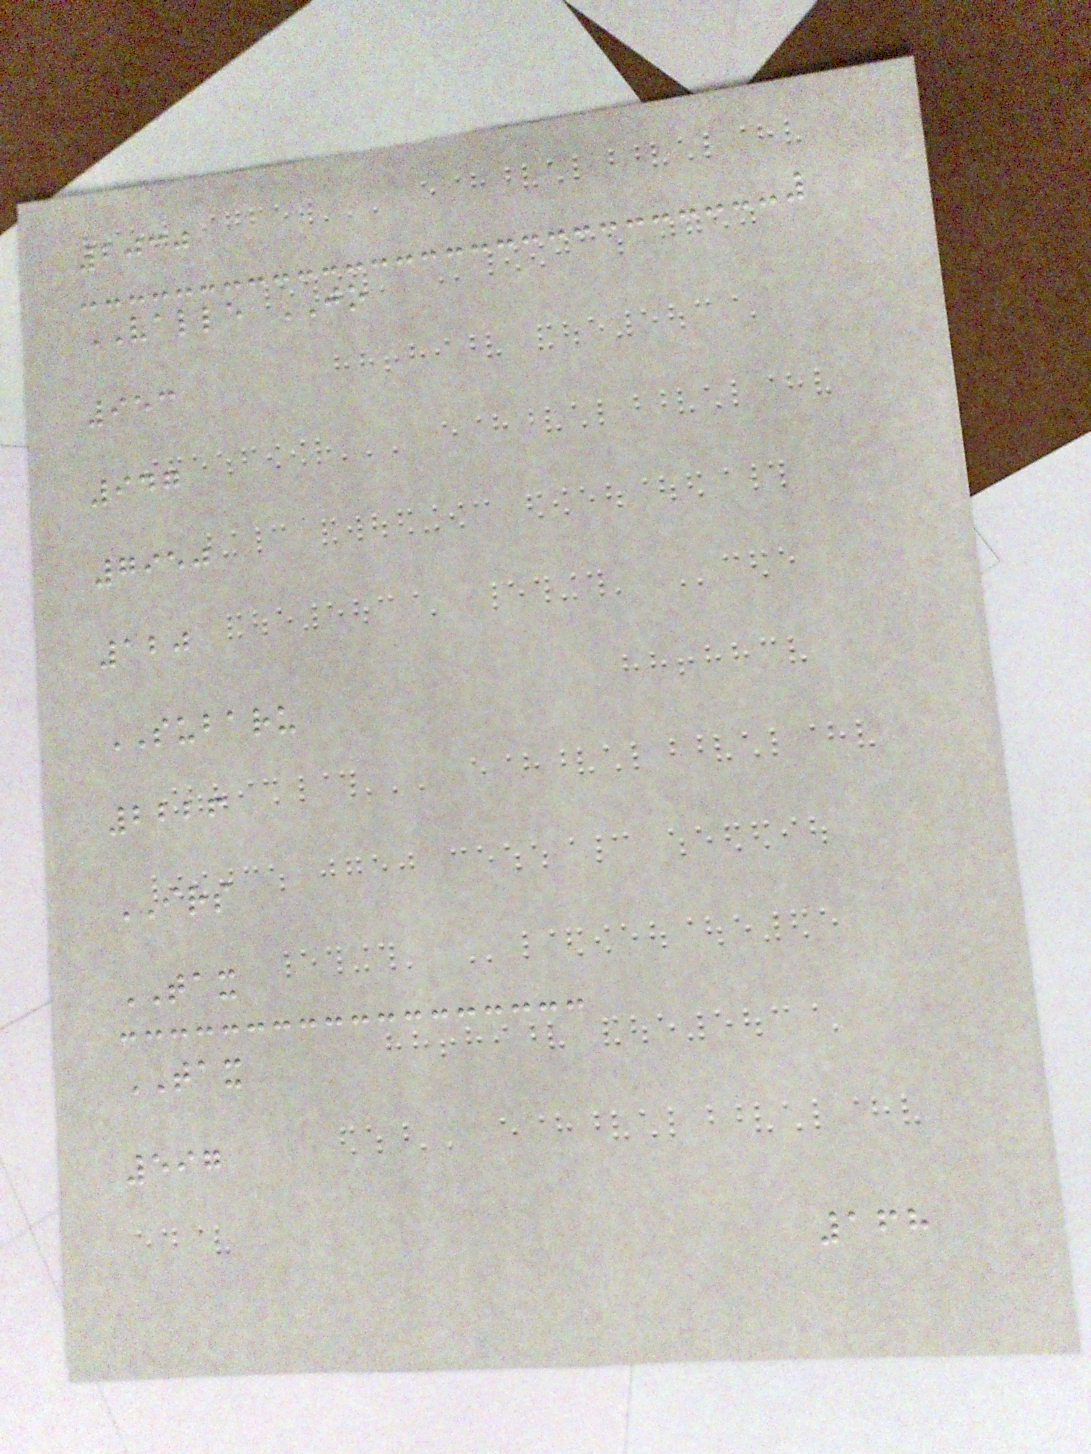2030
VALLE JO
953
947
7950
120
SUBARU
2226
IRS
TAX
TAX
597
168
